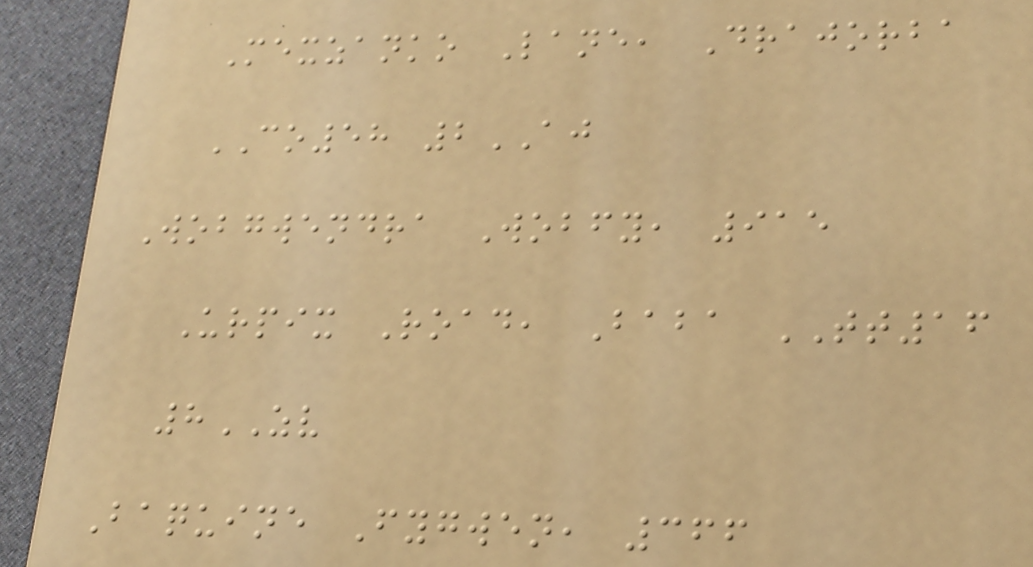Mexzanko Lane, Drajorba
CO58 2AJ
Wobgwendra Wobfy, 915
Urpix Road, Baba TT16
8ZV
Baquine Fygwen, 366
